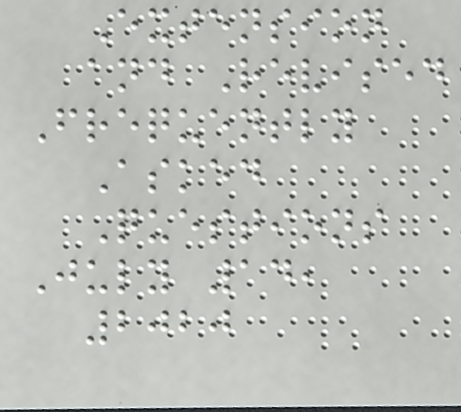Extension
and Revised
Frequently
Asked
Questions
July 14,
2020
